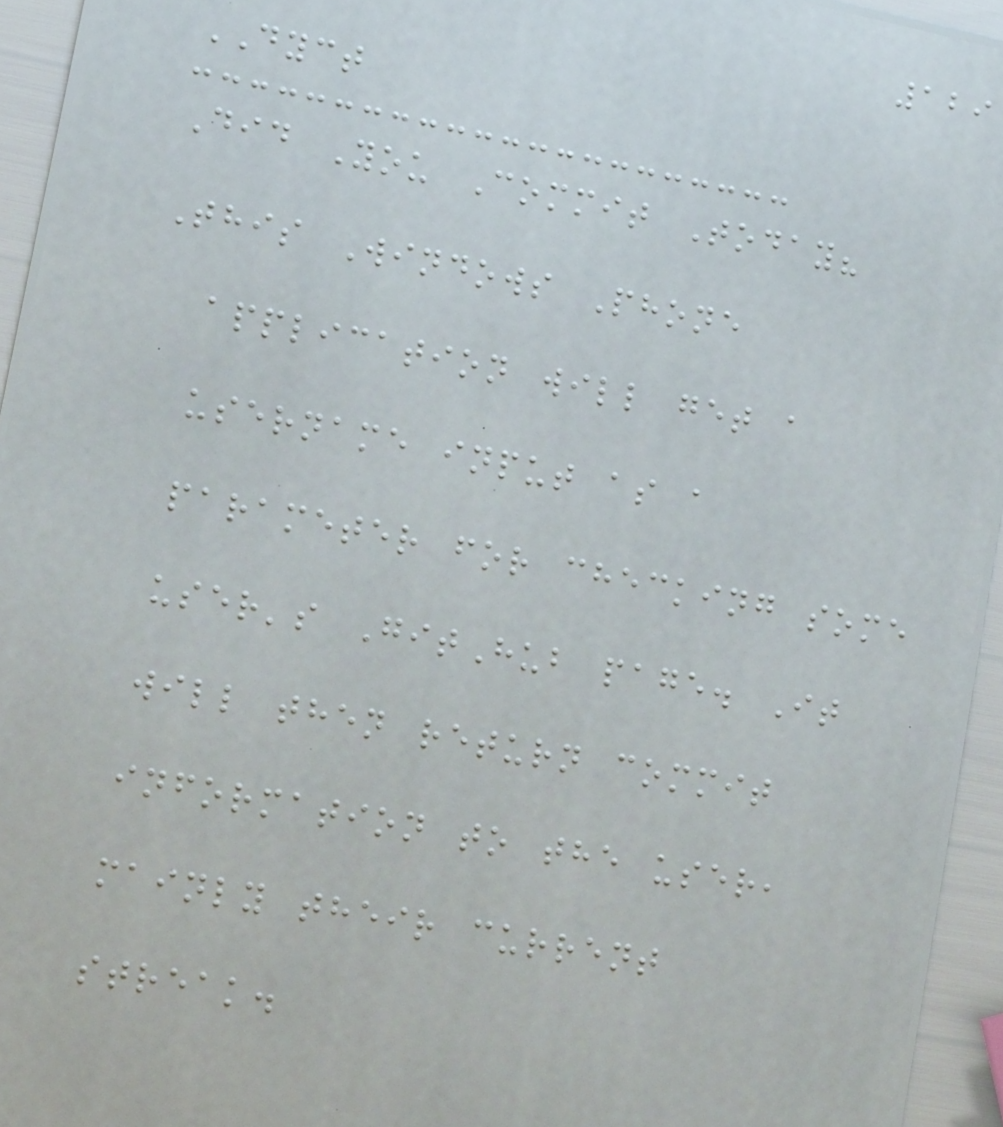129
DYCT
Did You Commit Today?
This Windows Phone
application will get a
username input as a
parameter for checking some
user's GitHub page. It
will then return commit
information to the user,
mainly their current
streak.
